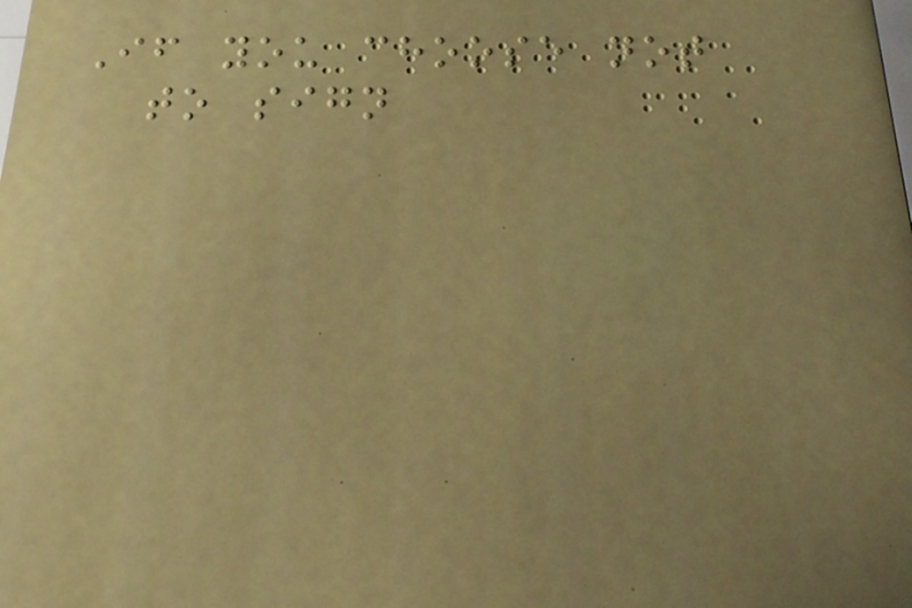If you choose not
to sign
